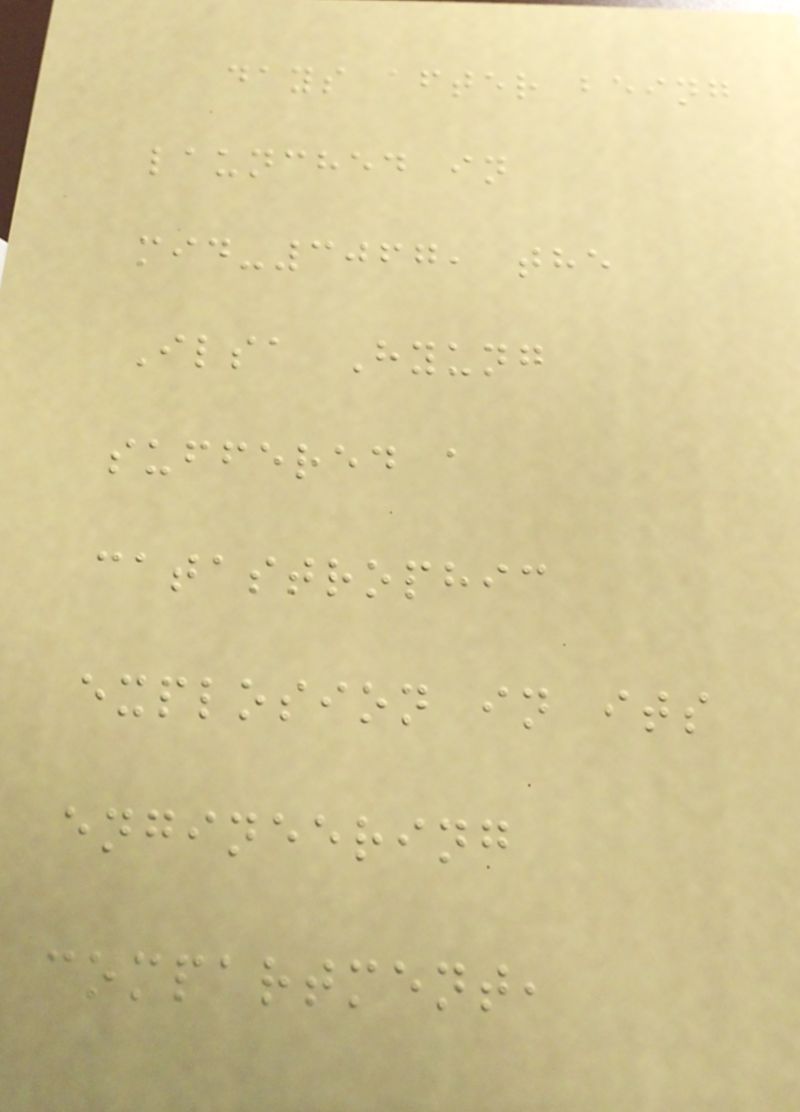days after being
launched in
mid-3067, the
Ilsa Hyung
suffered a
catastrophic
explosion in its
engineering
compartment,
